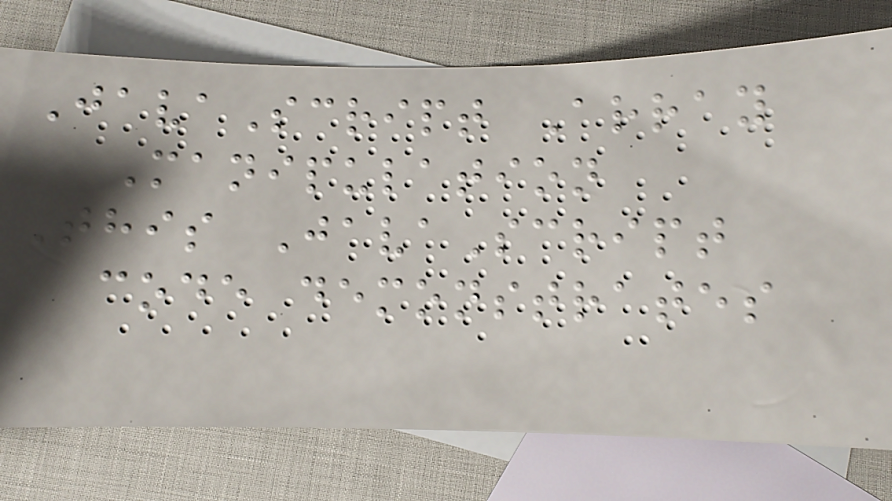JavaScript Array
Manipulation
This JavaScript
code demonstrates
